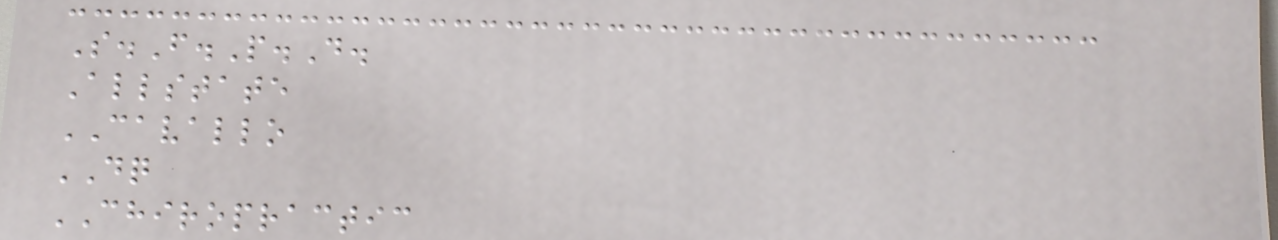S.F.P.D.
Allstate
CAVALLO
DQ
CHIROPRACTIC
